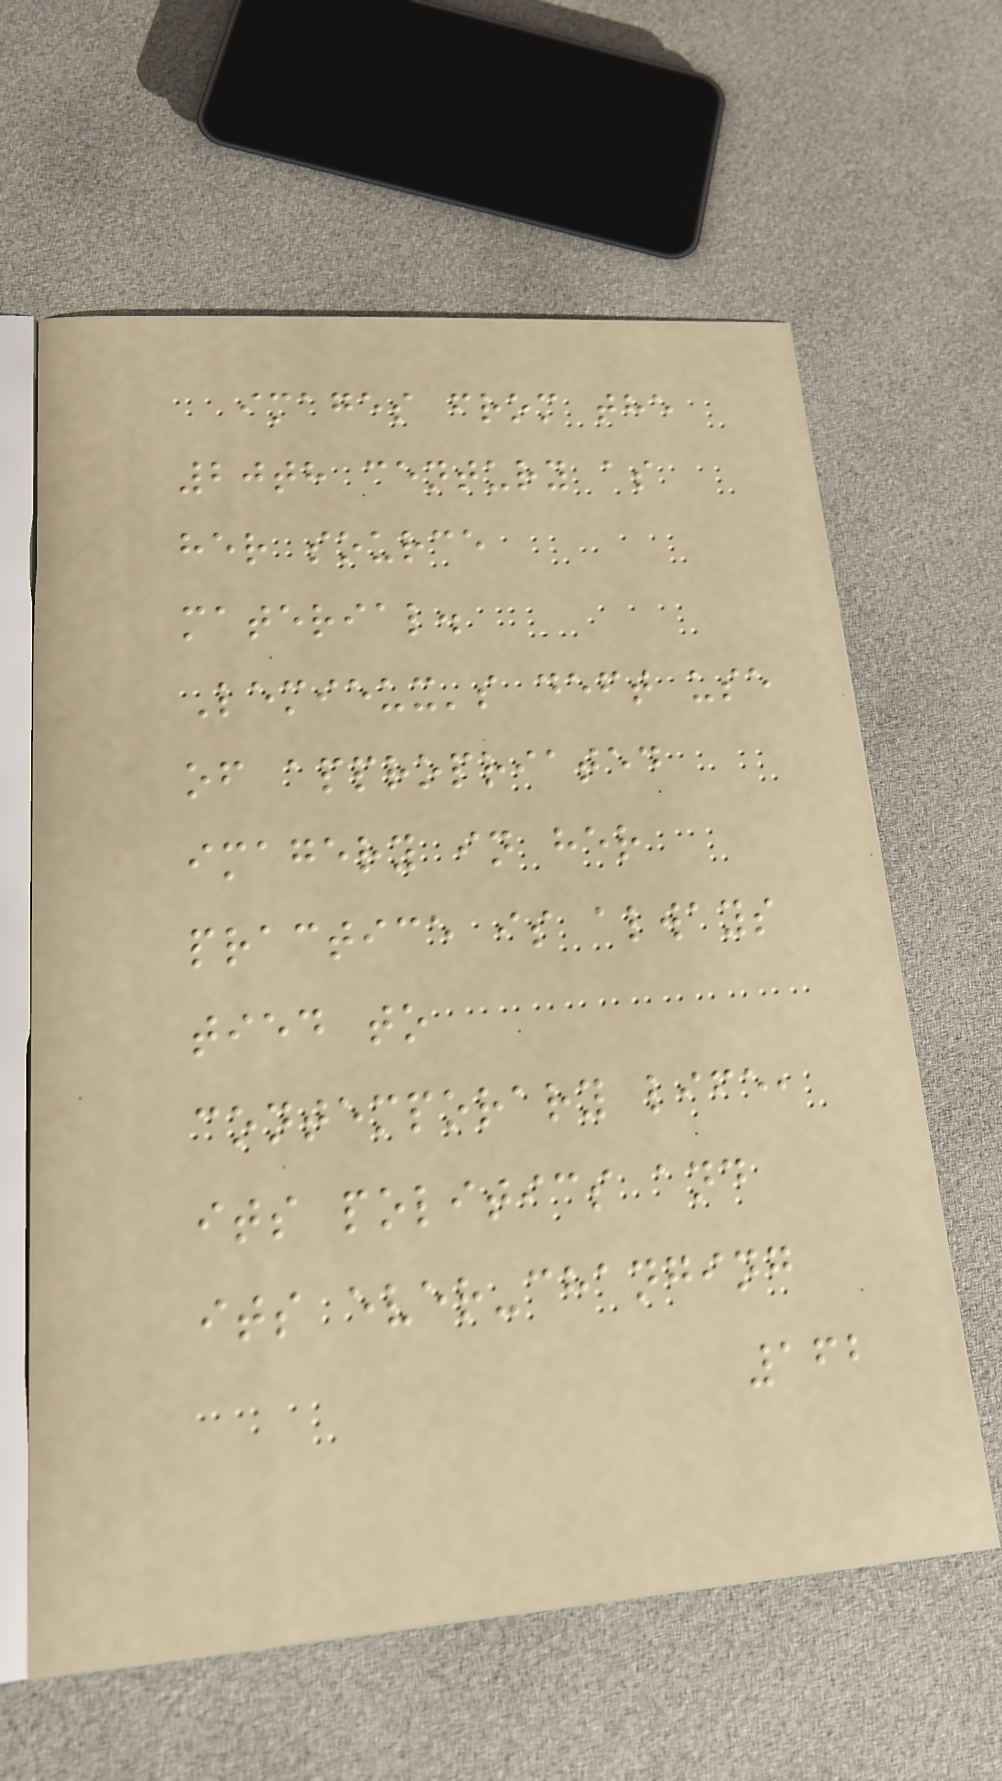images from the
20th century as
her source
material.
Lemieux's deft use
of appropriated
imagery in her
practice is always
tied to
contemporary life,
its politics and
its ever-changing
162
